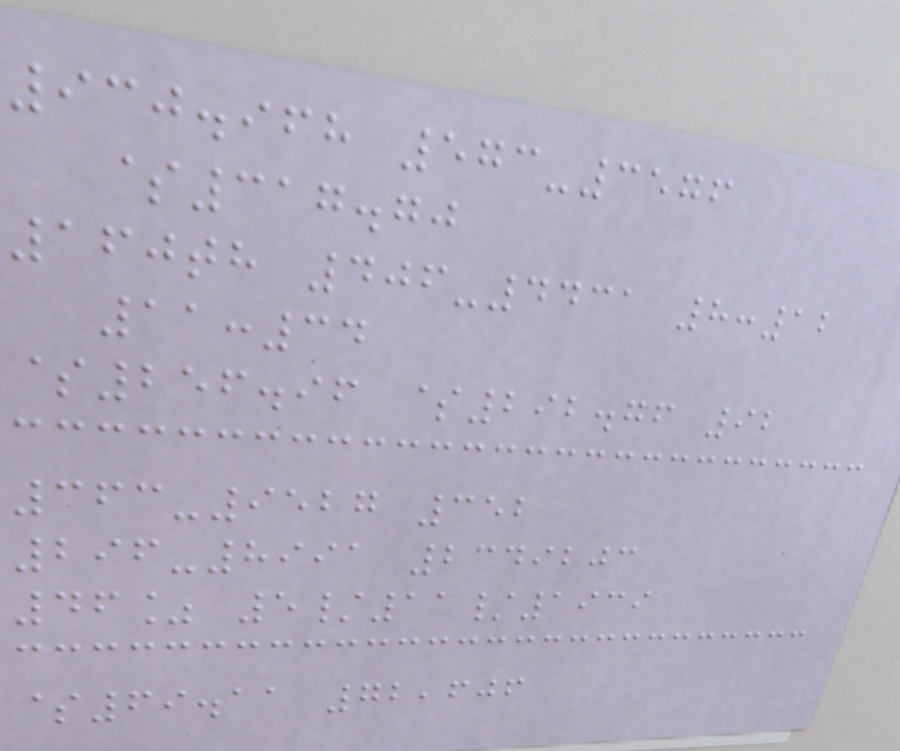930.968 573-3576
$317.70
160th 406-4431 8:12
11:34
$256.96 $292.76 92
363-9527 352
296-8991 2349203
46% 5/11/1939
$69.11 72,606
